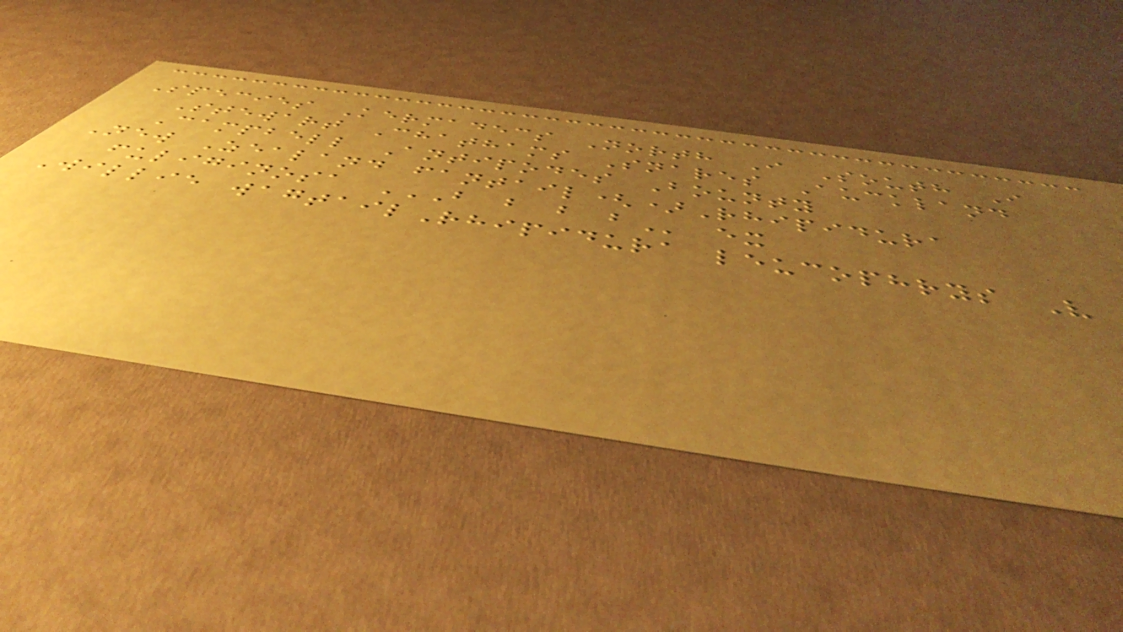Species Kermadecs North I South I
Stewart Chathams Snares Auckland
Campbell Antipodes Bounty
New Zealand fantail()Rhipidura
fuliginosa B B B B ex
Willie wagtailRhipidura leucophrys V
